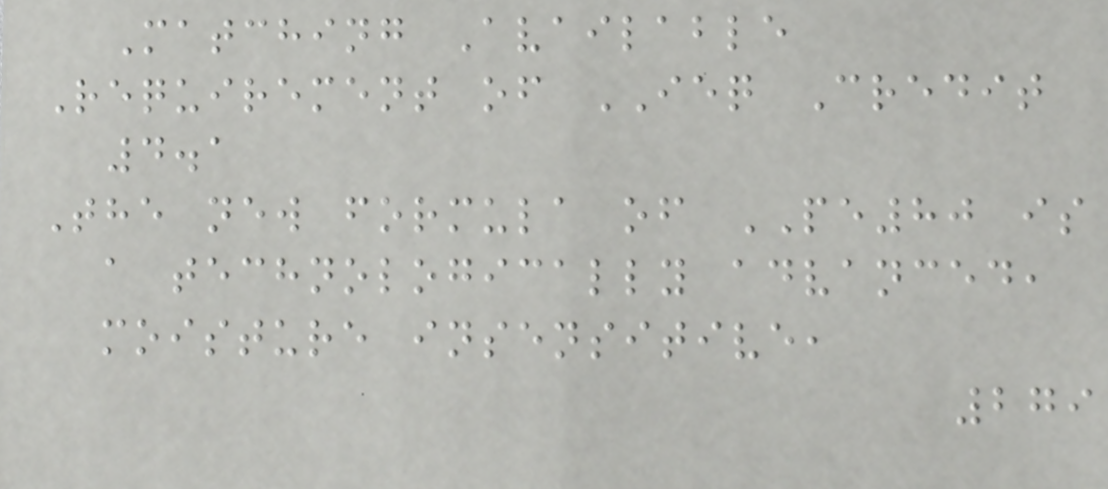Matching Available
Requirement of IEQ Credit
4.1
The new formula of PE80 is
a technologically advanced,
moisture insensitive,
279
